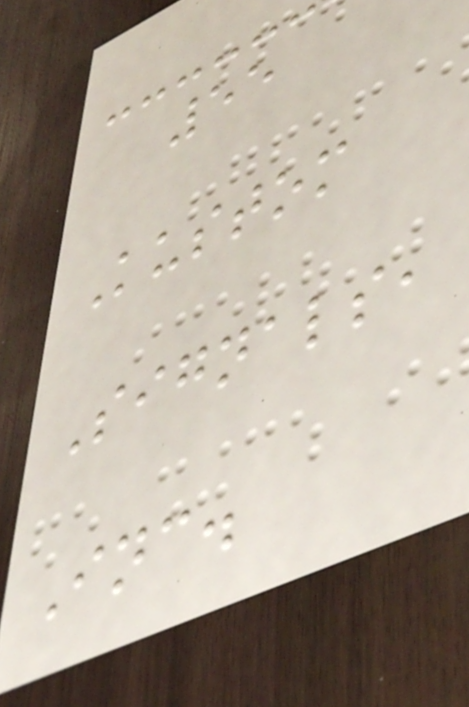55
Kustom
Signals,
Inc.
